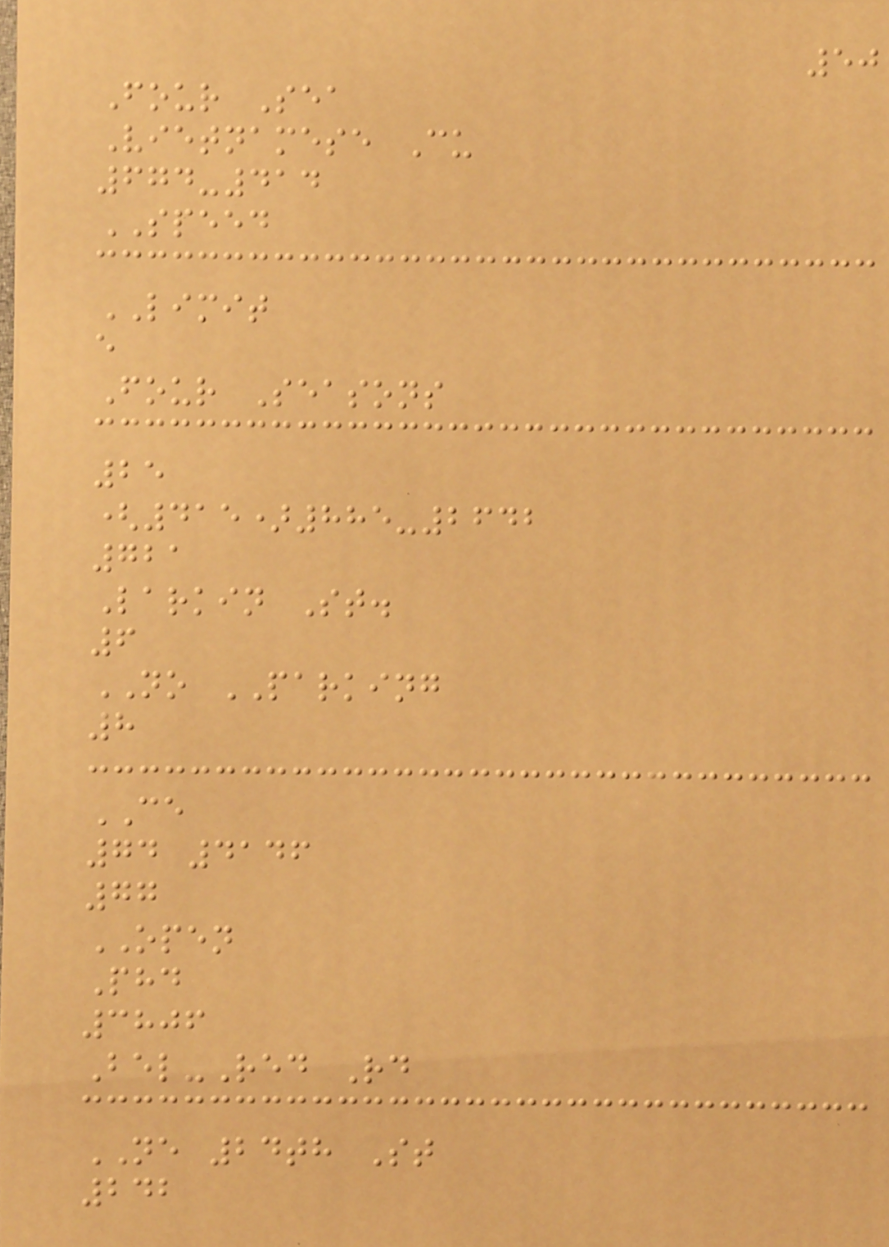50
Four Sea
Vietnamese Cu
674-414
SPEED
LIMIT
e
Four Seasons
25
(415)885-2642
721
Larkin St.
6
NO PARKING
8
CE
74 4146
77
OPEN
Phd
3806
Bel-Red Rd
NE 24th St
242
